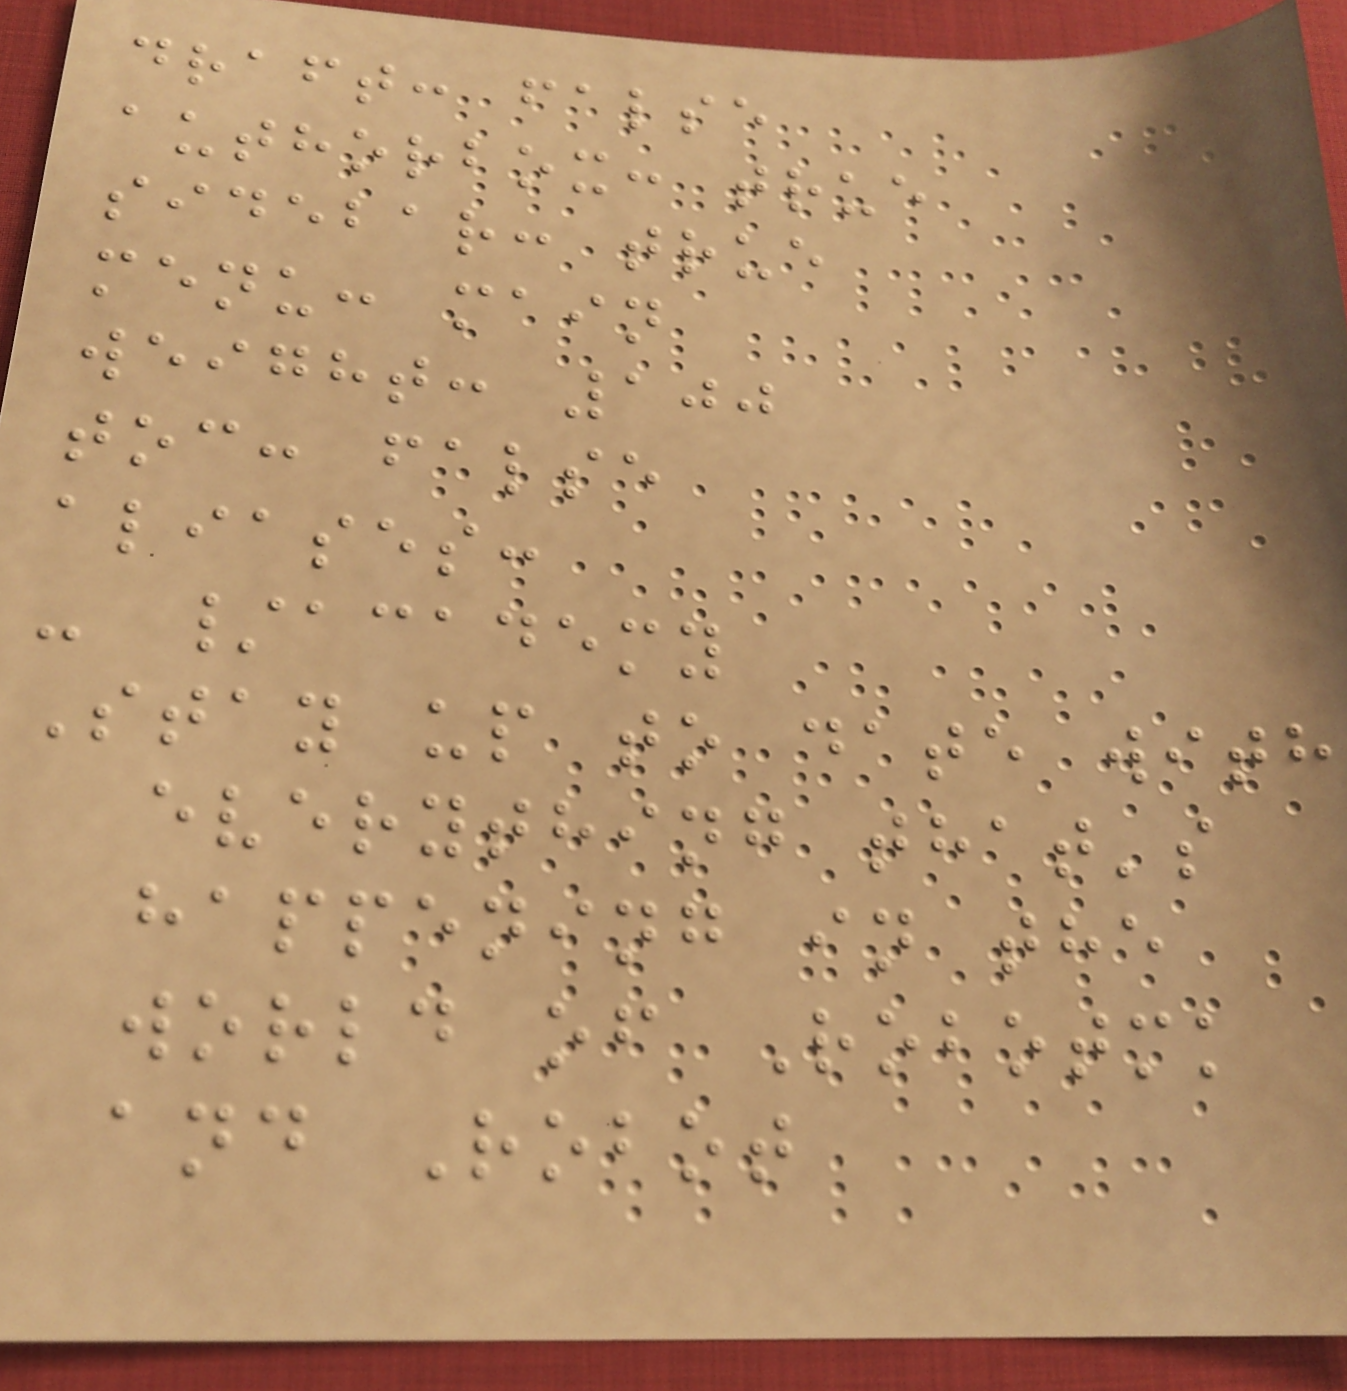draft: false
authorbox: true
sidebar: true
menu: main
weight: 100
toc: false
aliases:
- /academy
Stay up to date with
everything that's
happening in the
world of Robotmk
and Robot
